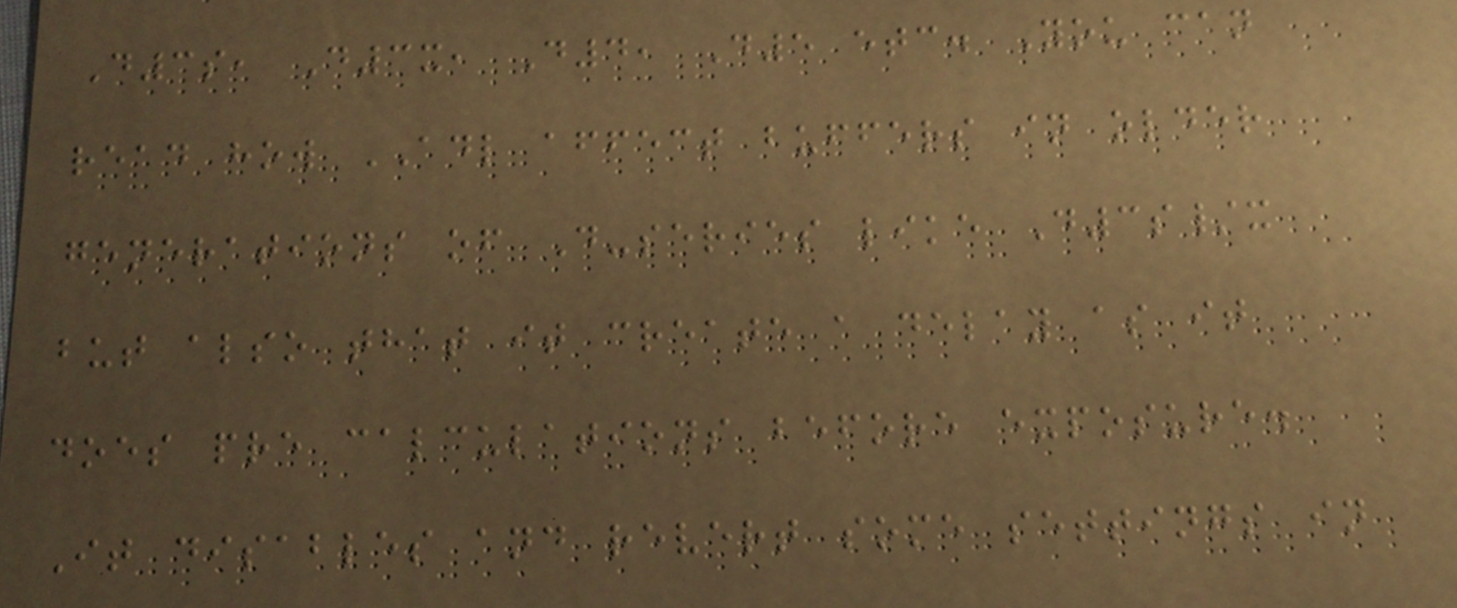D3s, D3x, D4, D5 etc. You can
read how ADL affect buffers in older
generations of D-series like D3s/x
but also that it create a delay as it
does pre calculations before exposure.
It disables and revert some settings in
